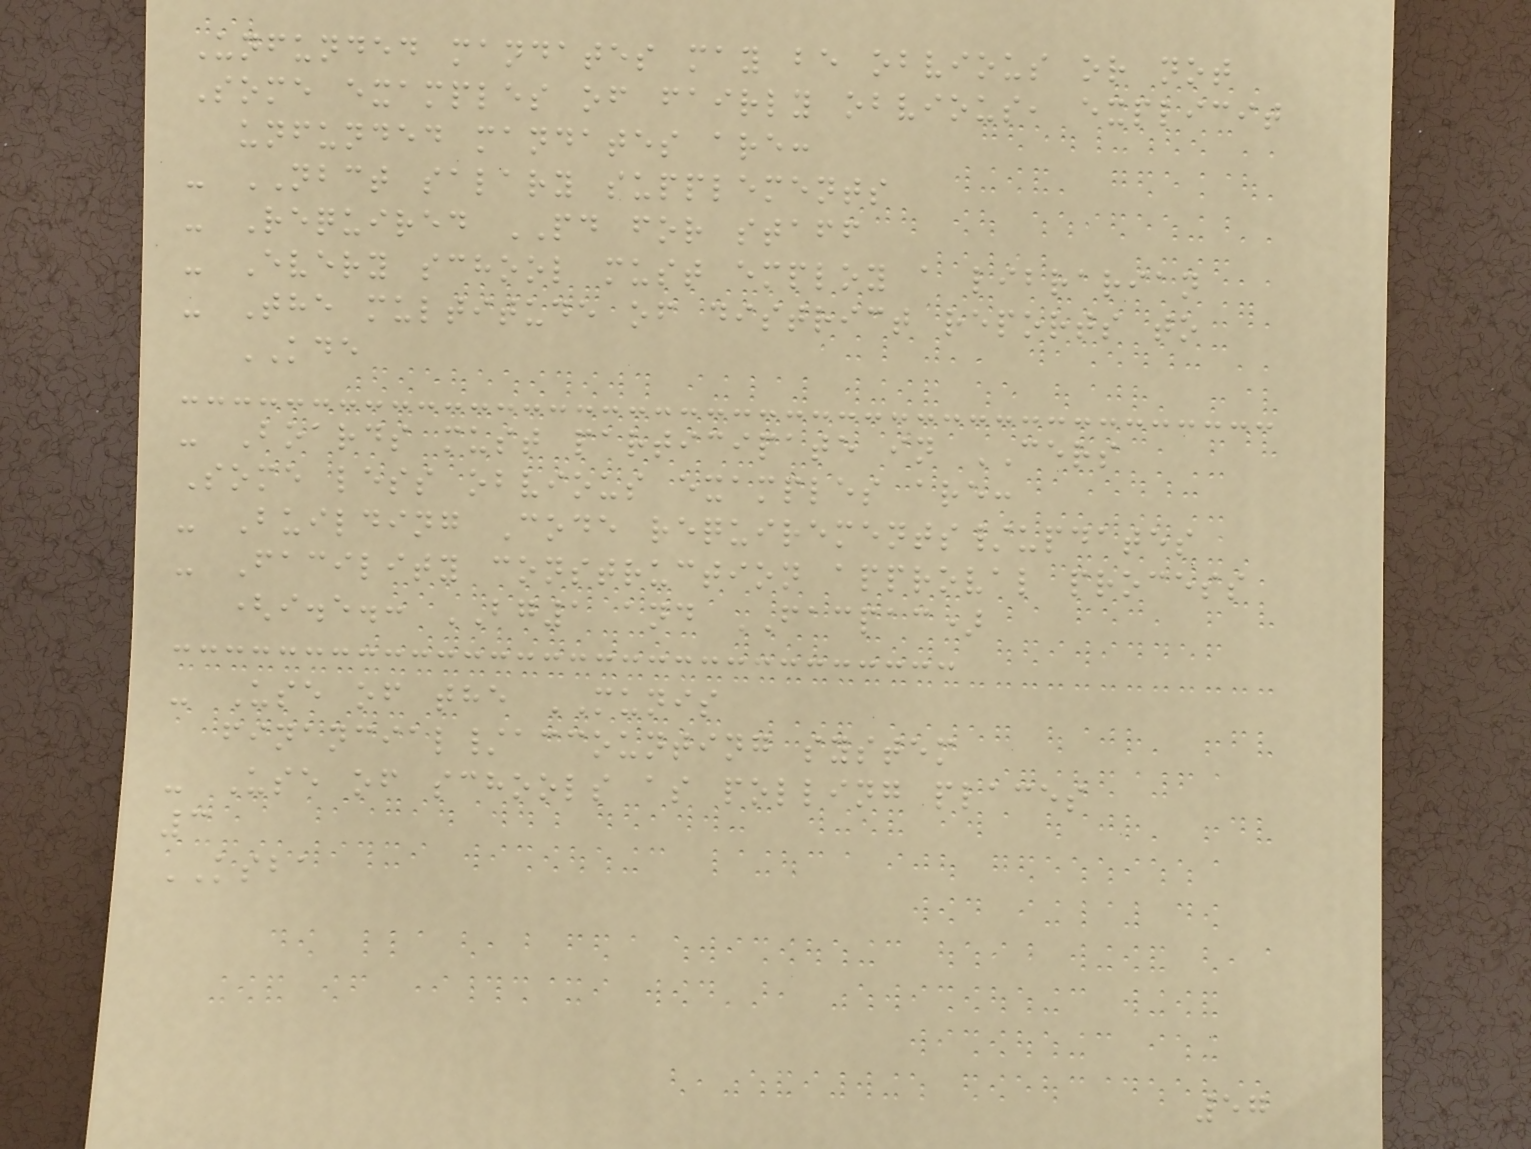Unfunded mandates may be obvious or not
Some examples of fairly obvious, explicit
unfunded mandates are:
- NBCT salary supplements
- Required PD for staff
- Every school must employ a librarian
- The multitude of district reports to
KDE
- Boards must participate in CERS
Some less obvious examples are:
- Building Code requirements/updates
- Facility construction approval process
(i.e.: BG1 and FACPAC)
- Use of the MUNIS
financial/accounting system
- Use of schools as polling places
3
KSBA
57
